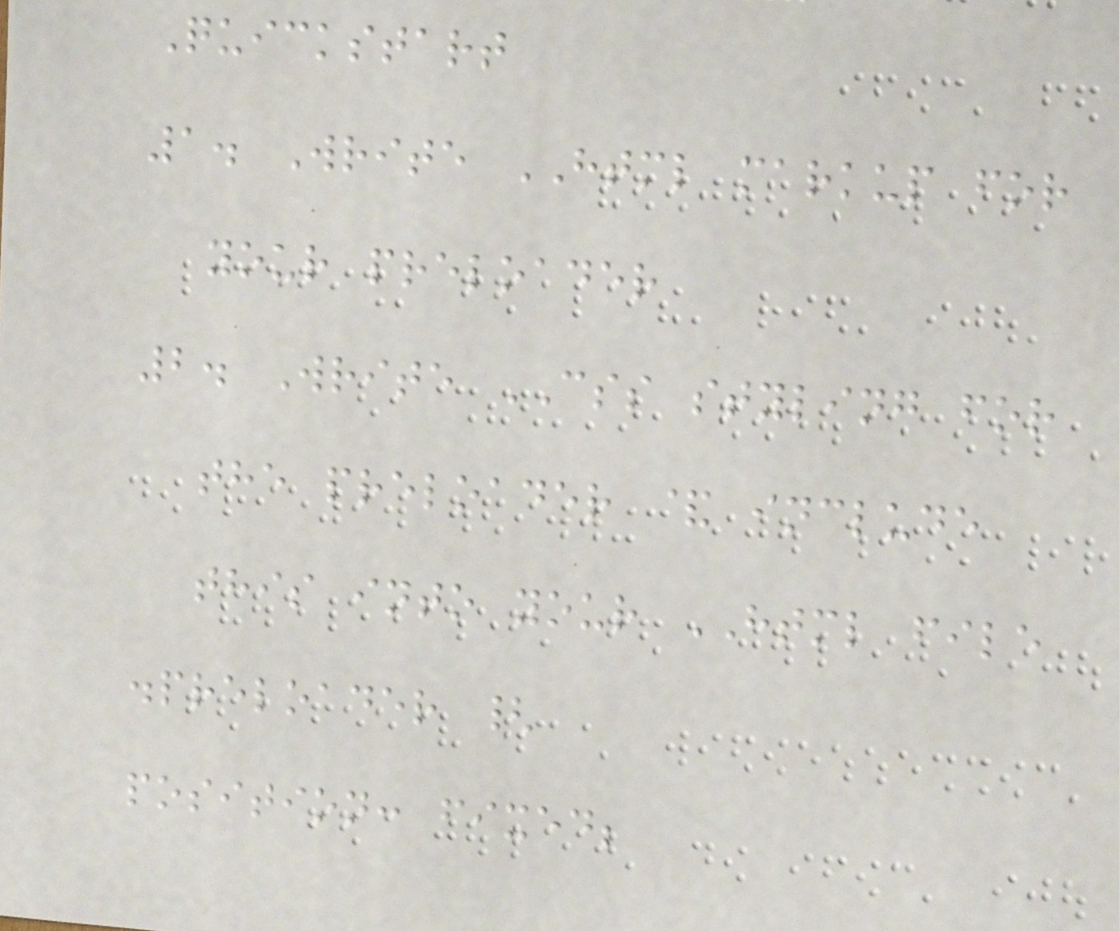Quickstart
1. Write HTML markup for
your preloader
2. Write CSS styling for
the preloader & include
this into your HTML file
.preloader {
position: fixed;
